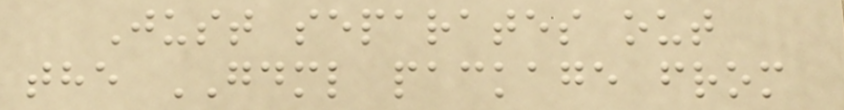Just separates out
the GDML package from
